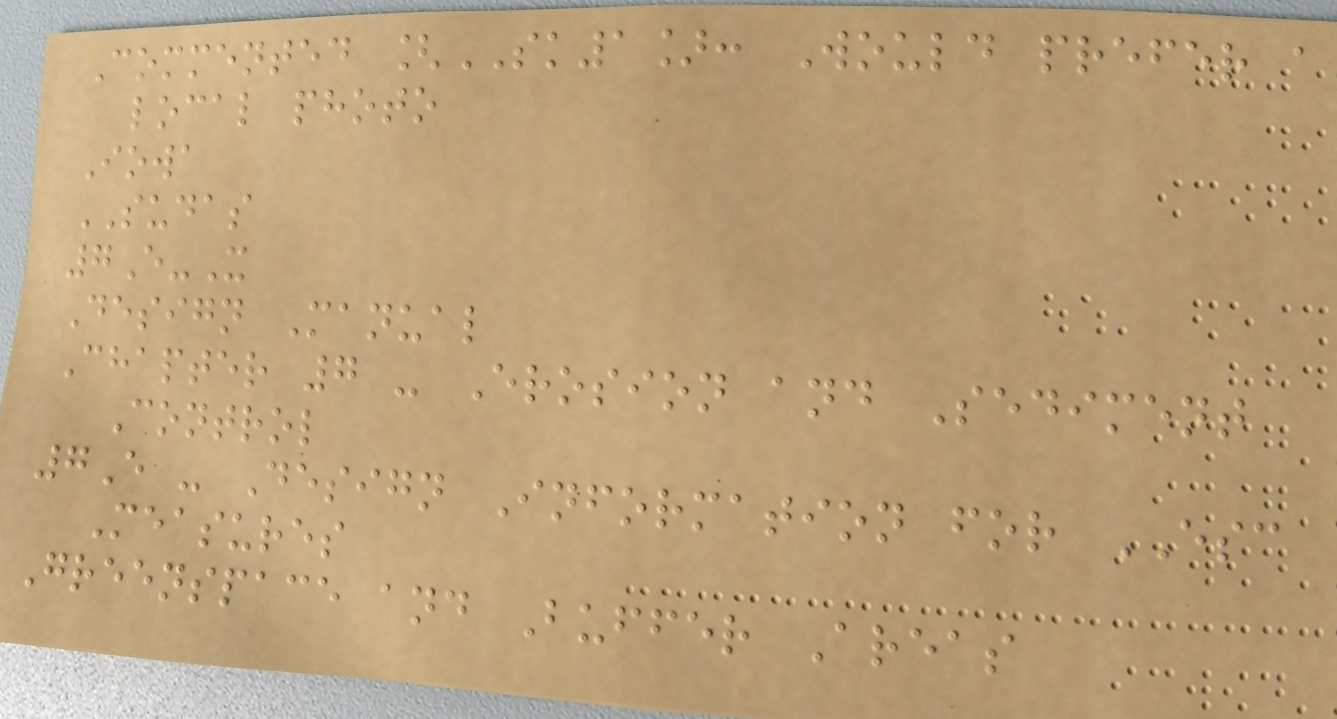Commented [SK1]: Would prefer a
local photo
Iowa
SUDAS
7E-X
Design Manual
Chapter 7 - Erosion and Sediment
Control
7E - Design Information for ESC
Measures
Greenspace and Buffer Areas
